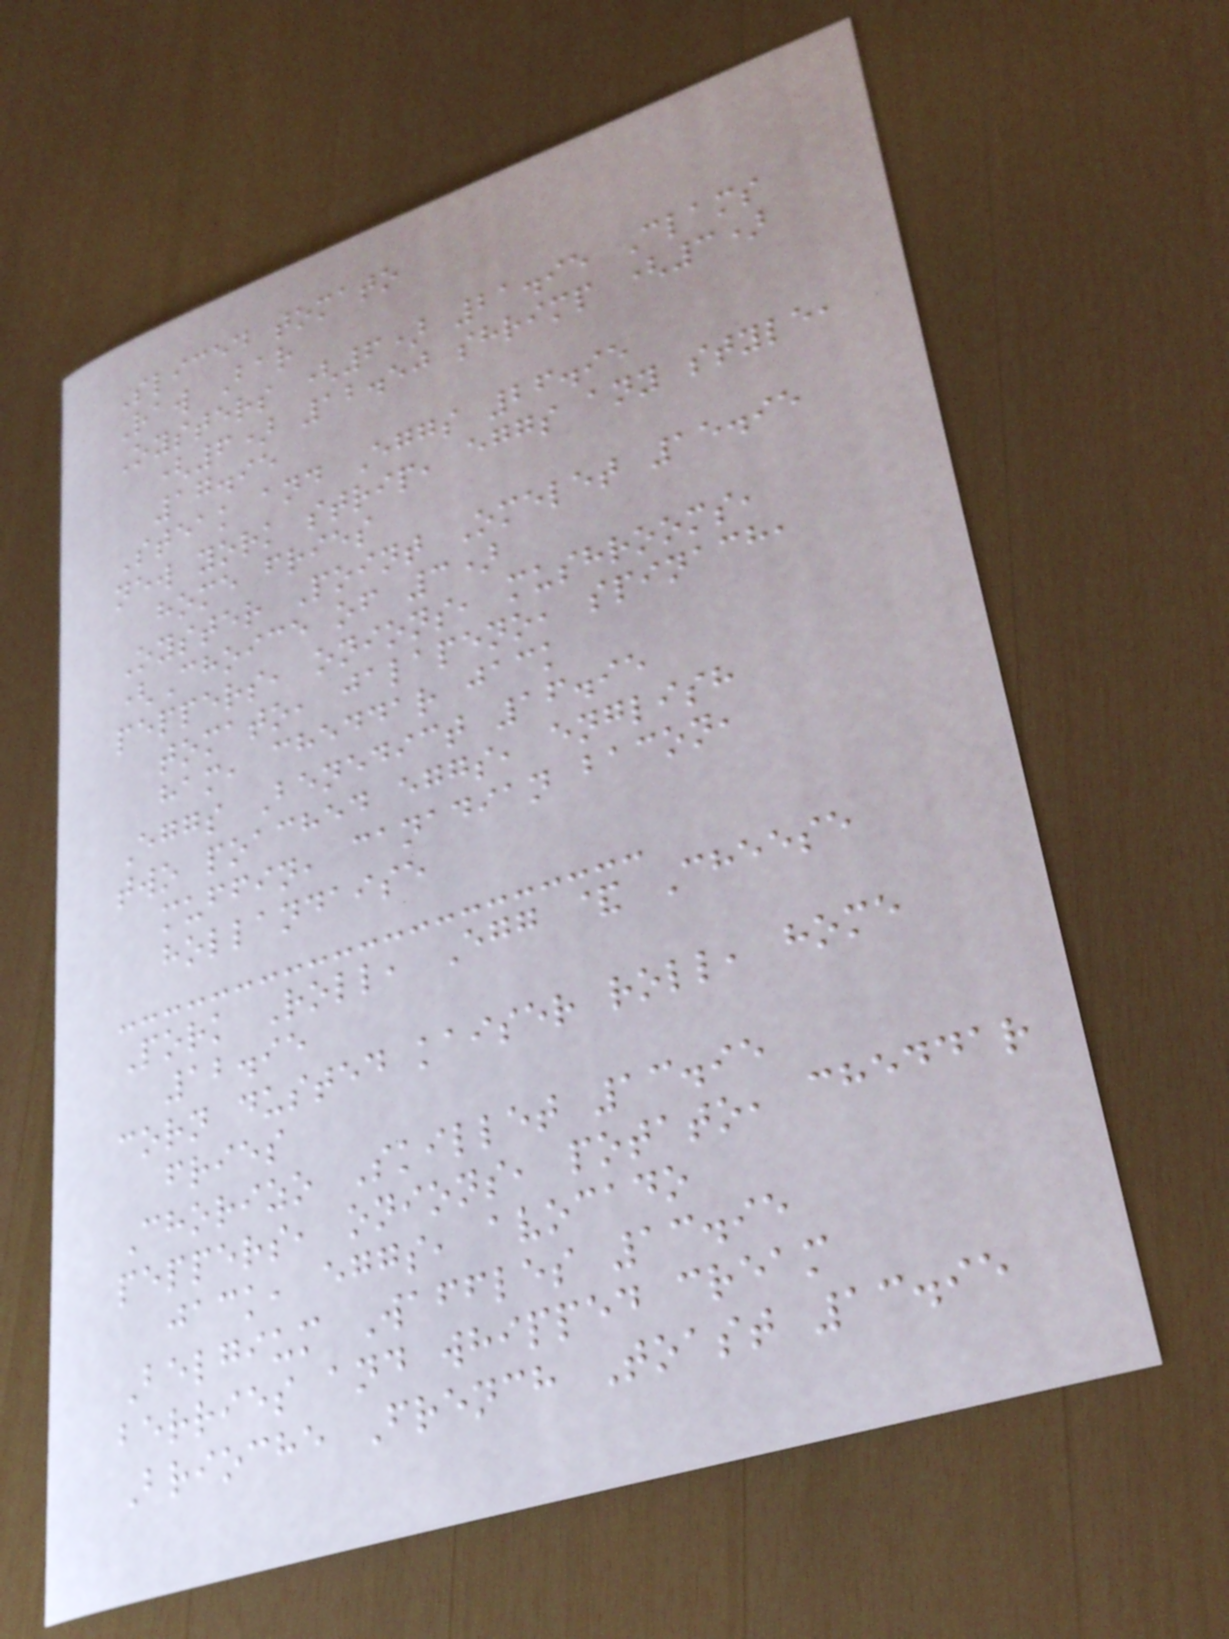Sliced tomato
Raw Bar
Oysters (6) 21.95 Clams
(6) 12.50 shrimp (3)
17.95
Steak and Eggs 26.95
new york strip, eggs any style,
home fries
Oyster Point Omelet 15.95
(Choice of 3)
peppers, onions, mushrooms,
tomato, jalapeno, spinach,
ham, cheddar jack
Eggs Benedict 16.95
two poached eggs, english
muffin, canadian bacon,
hollandaise
Pork Roll, Egg & Cheese
12.95
corn dusted kaiser roll, home
fries
Chorizo Skillet 13.95
peppers, onions, potato, cheddar
jack, eggs, avocado
Belgium Waffles 13.95
berries and whipped cream
Brioche French Toast 13.95
